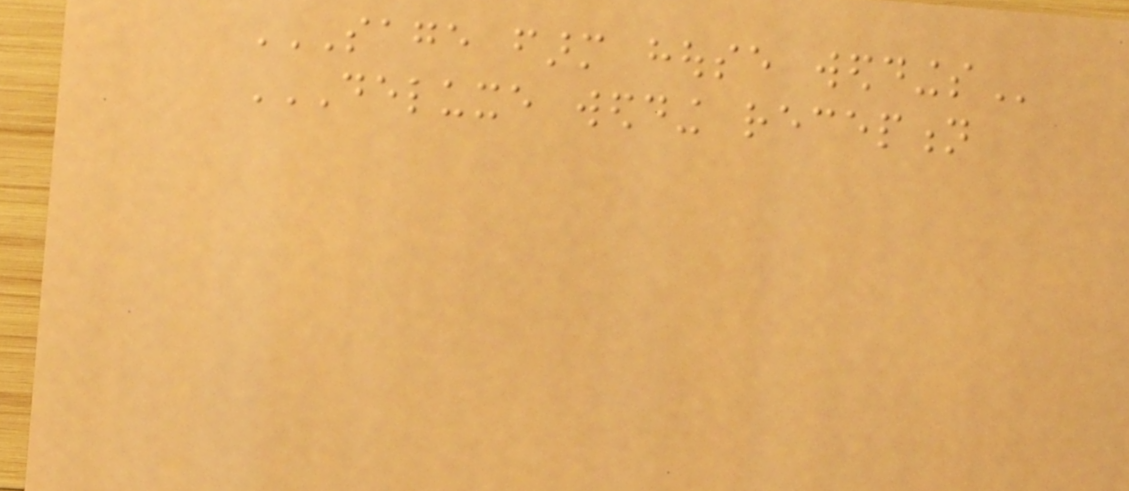SAGE FARM HOUSE WEDDINGS
DELUXE WEDDING RECEPTION
